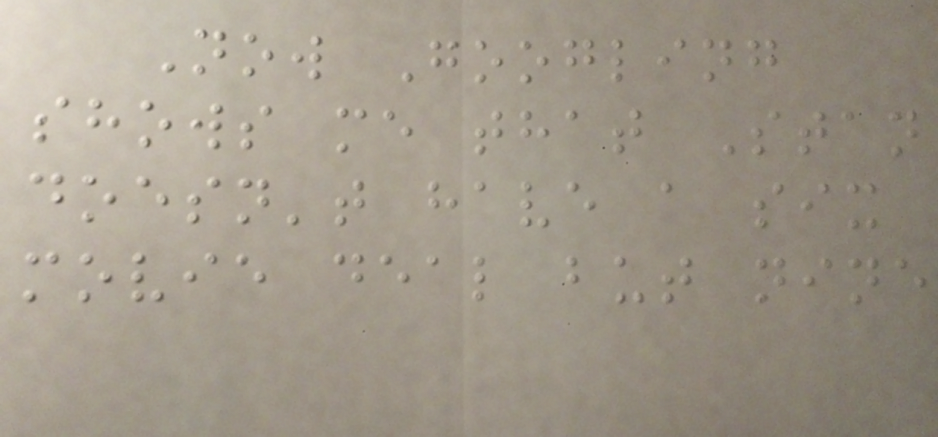Now Googling
shows me that Stan
doesn't have a six
movie deal but nine
